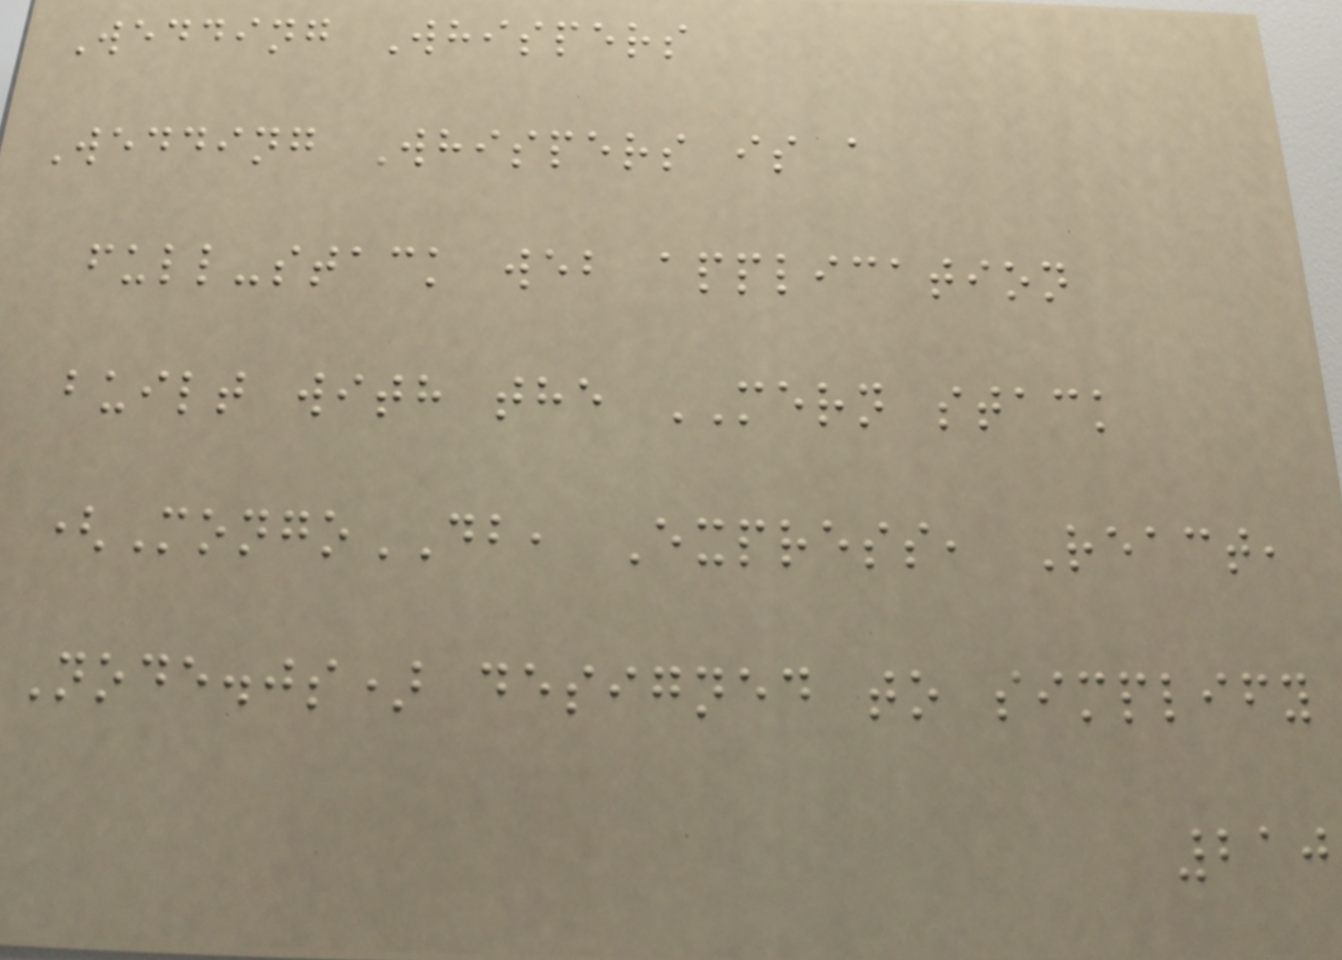Wedding Whispers
Wedding Whispers is a
full-stack web application
built with the MERN stack
(MongoDB, Express, React,
Node.js) designed to simplify
210
